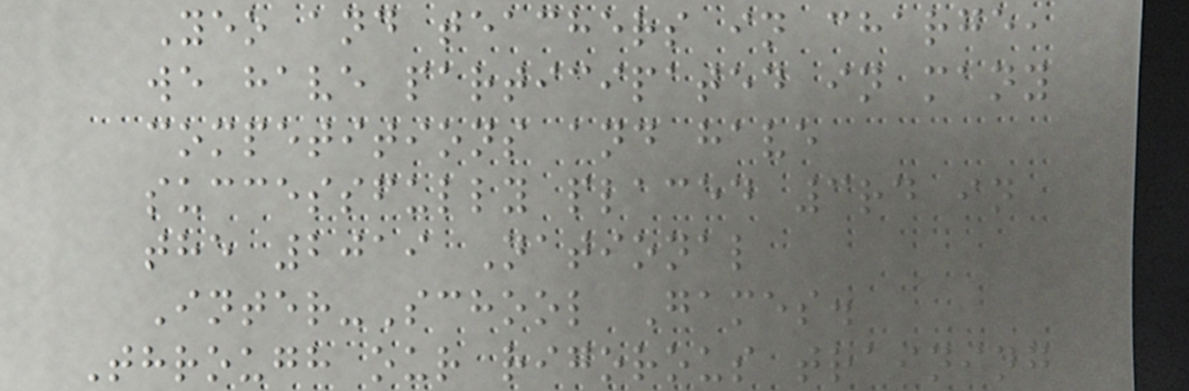Yeo and teachers in charge,
we have participated in many
competitions and have
successfully placed 3rd in
the 2019 National
Inter-School Games.
Through our rigorous training
